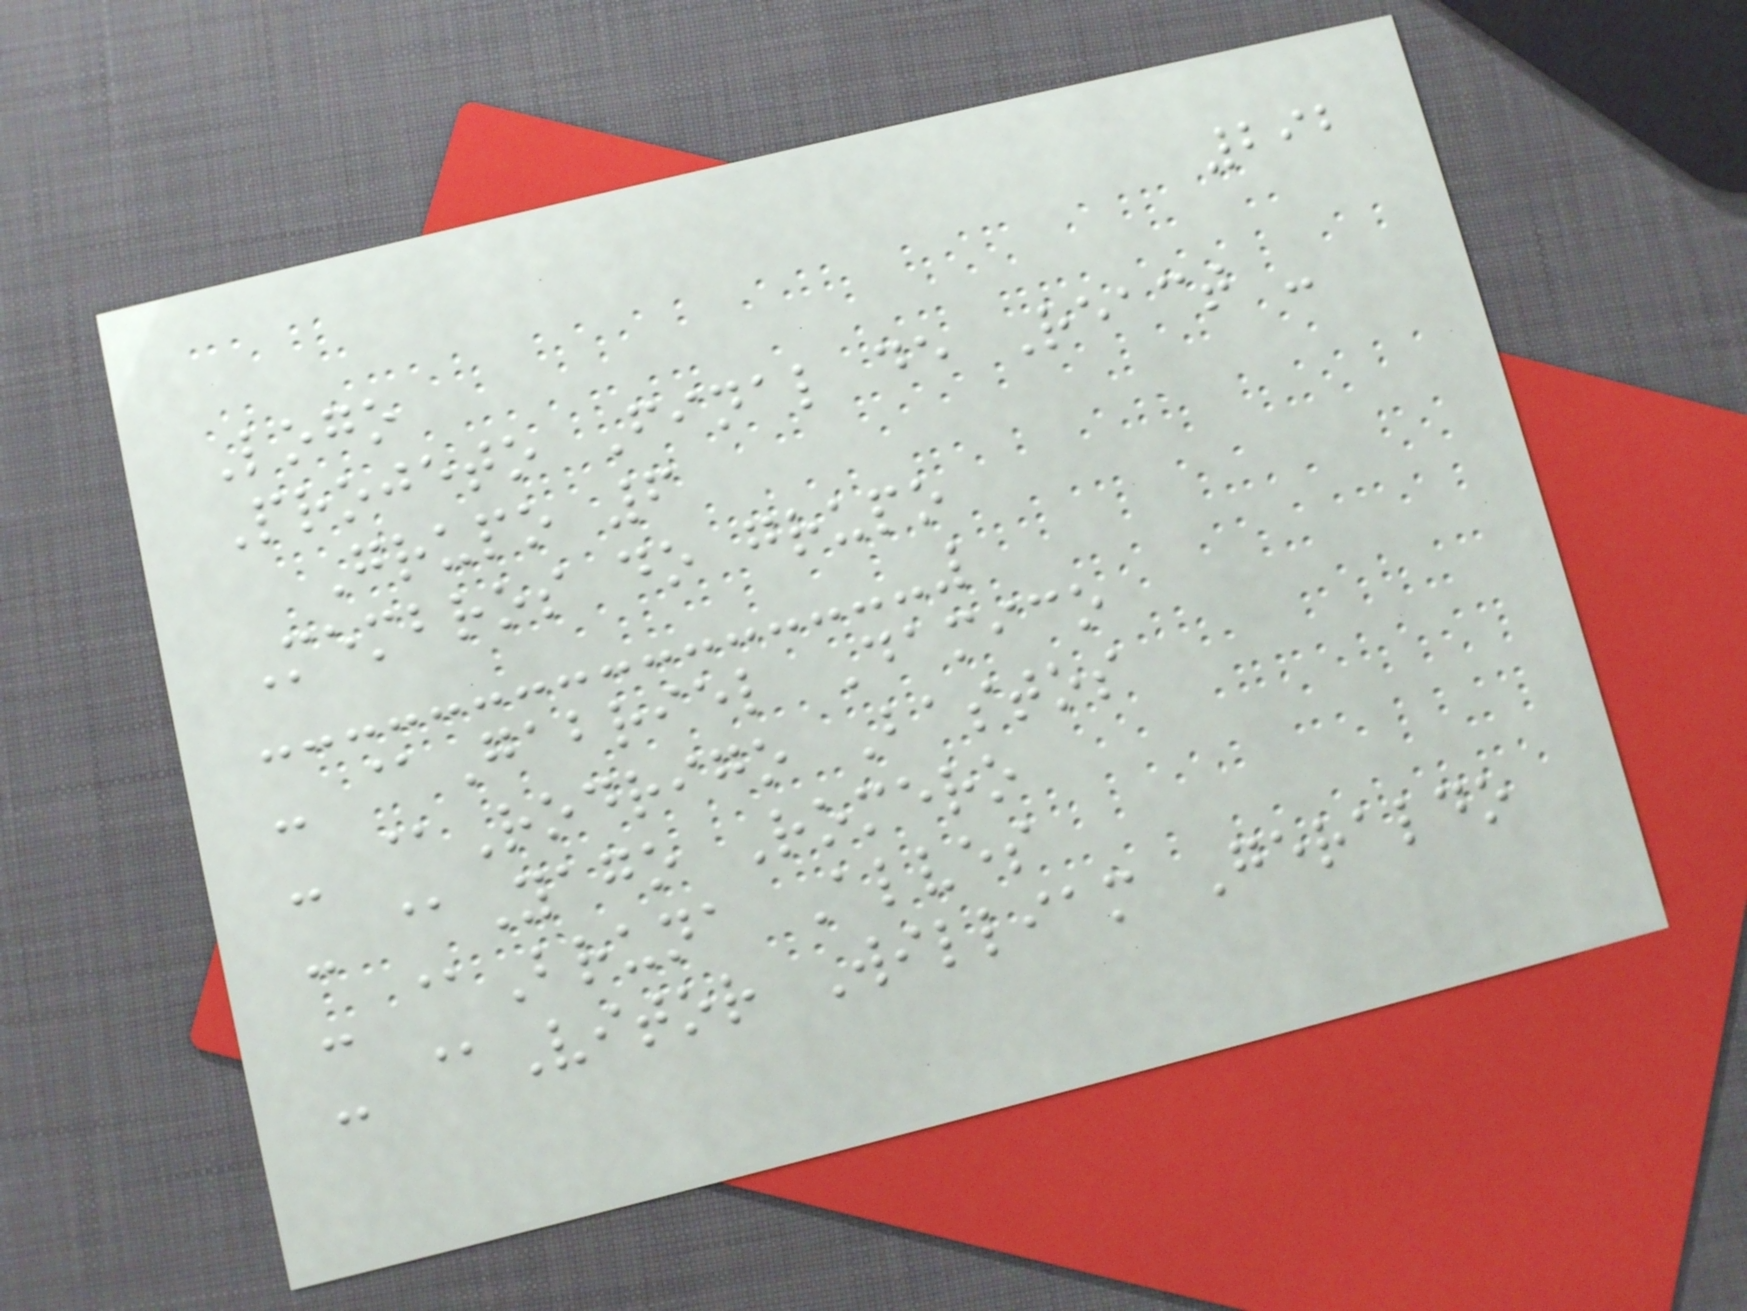292
Logo
Projeto Final de React -
Grupo 6
Membros do grupo
- @Gabriel Damico
- @Rodrigo Bastos
- @Yago Romero
- @Bruna Alves
- @Vitor William Geraldo
